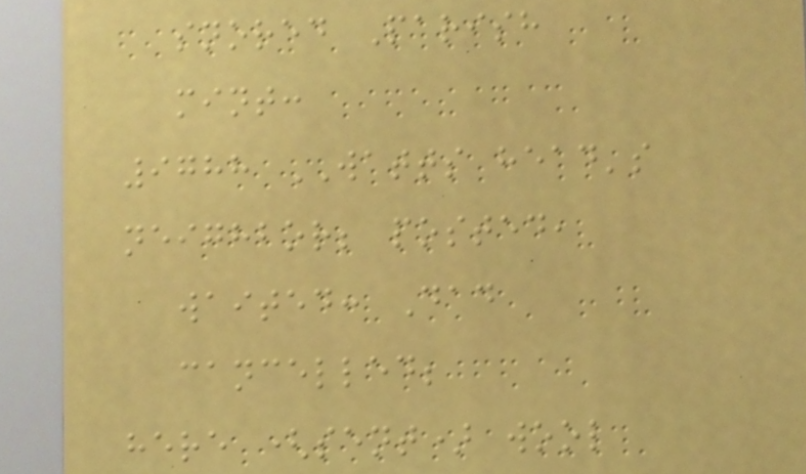snored Parish
mint:
9788 WATTS head's
neighbor; posted,
waited: Dad
cancelled;
here (sent) wool
